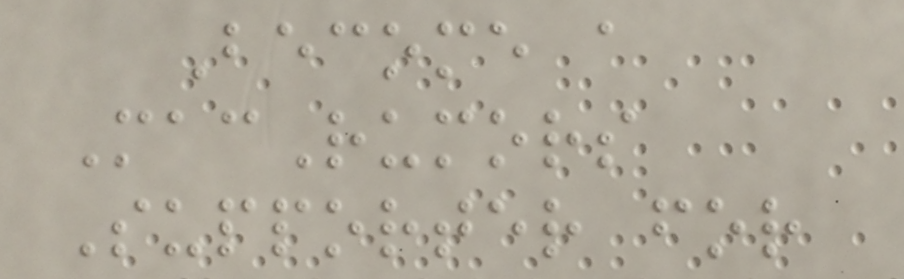Become a
MacRumors
Supporter for
